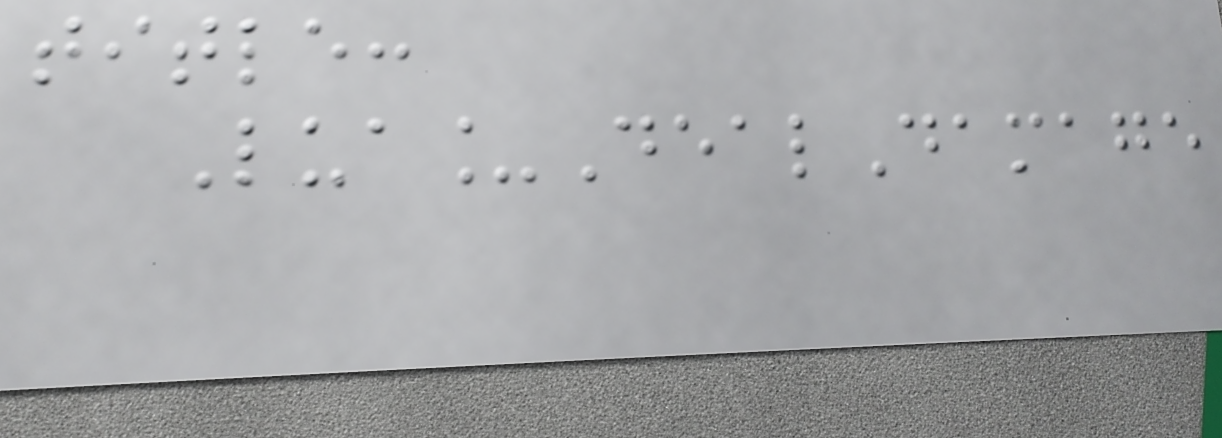title:
Lua_DealDamage
